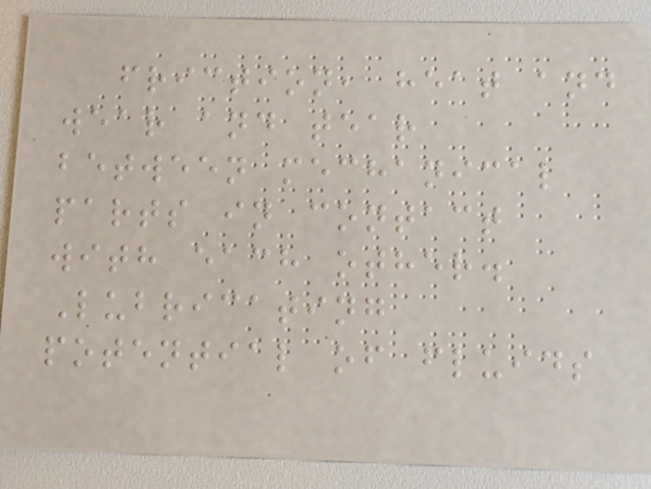friction, heat and
wear and tear
between mechanical
parts in contact
with each other.
Lubricating
potential of fluids
